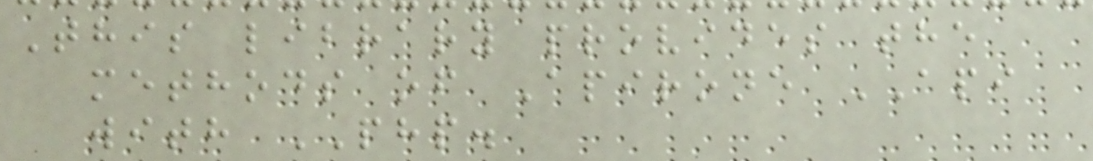This library provides the
methods of Apirone API
with PHP.
